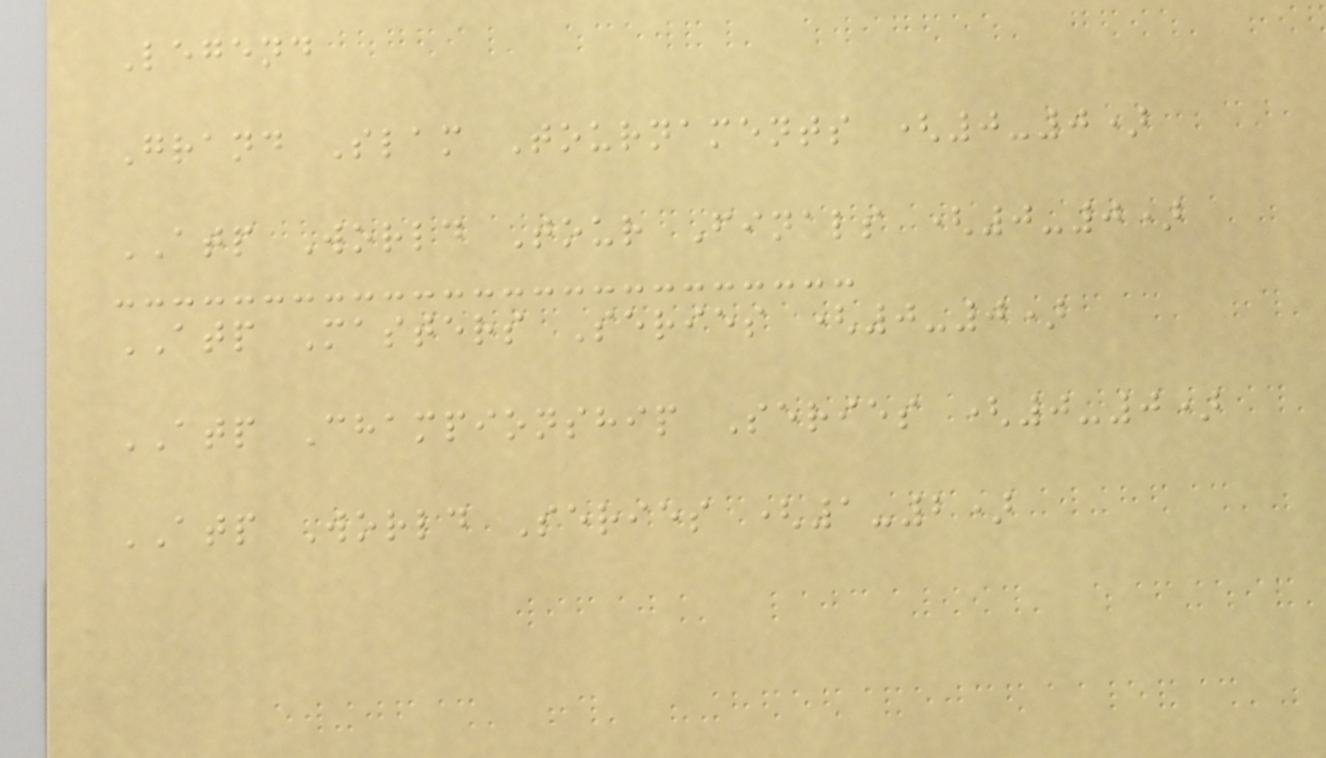Legend
Grand Slam Tournaments (0-0)
ATP World Tour Finals (0-0)
ATP Masters Series (0-0)
ATP Championship Series (0-0)
ATP World Series (1-2)
